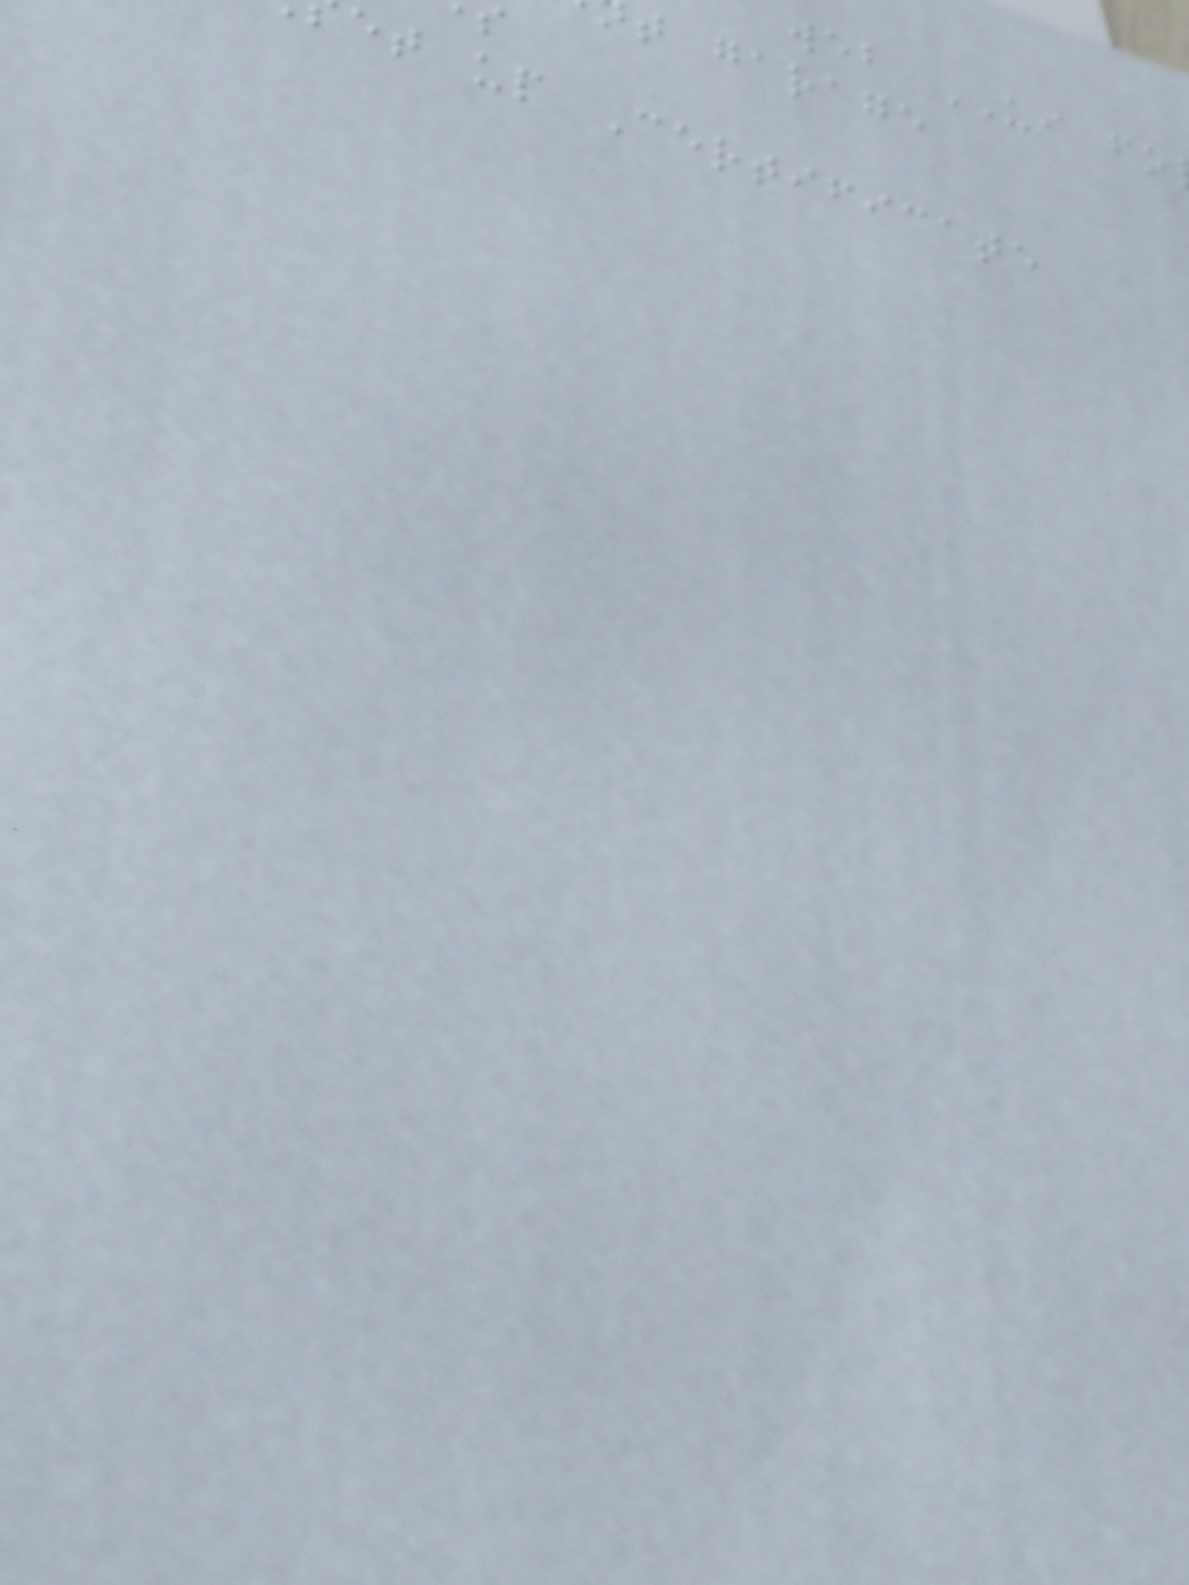web UI fo
t garage
et up Certificate
